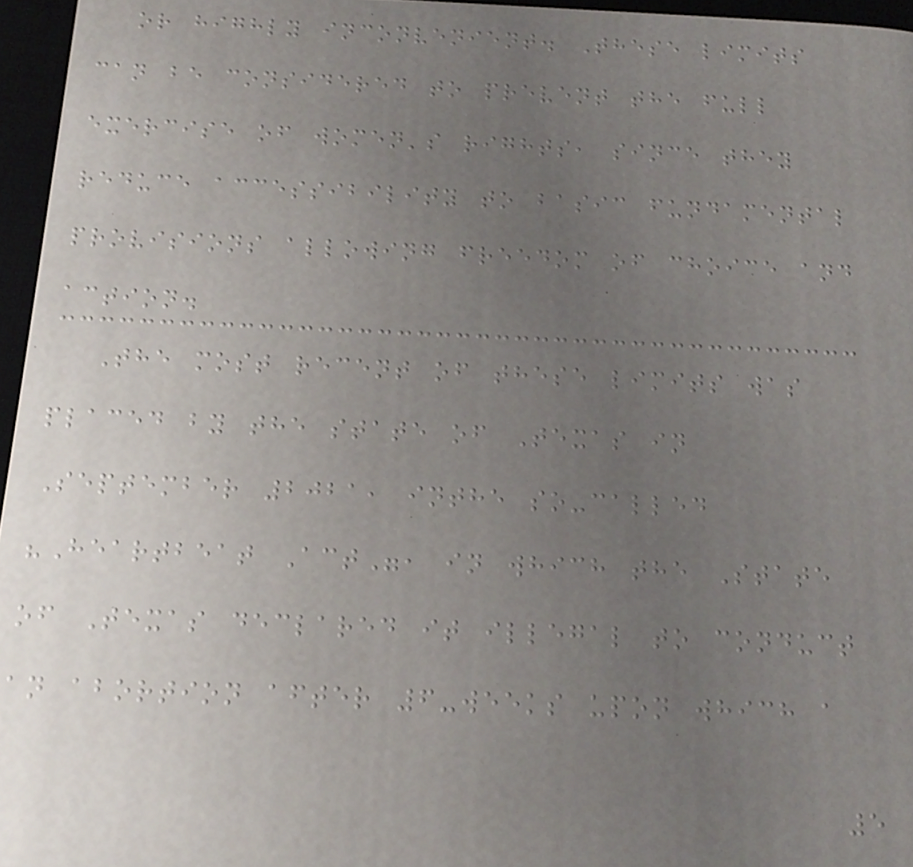or highly inconvenient. These limits
can be considered to prevent the full
exercise of women's rights, since they
reduce accessibility to basic fundamental
provisions allowing freedom of choice and
action.
The most recent of these limits was
placed by the state of Texas in
September 2021, inthe so-called
"Heartbeat Act", in which the State
of Texas declared it illegal to conduct
an abortion after 6-weeks upon which a
5
